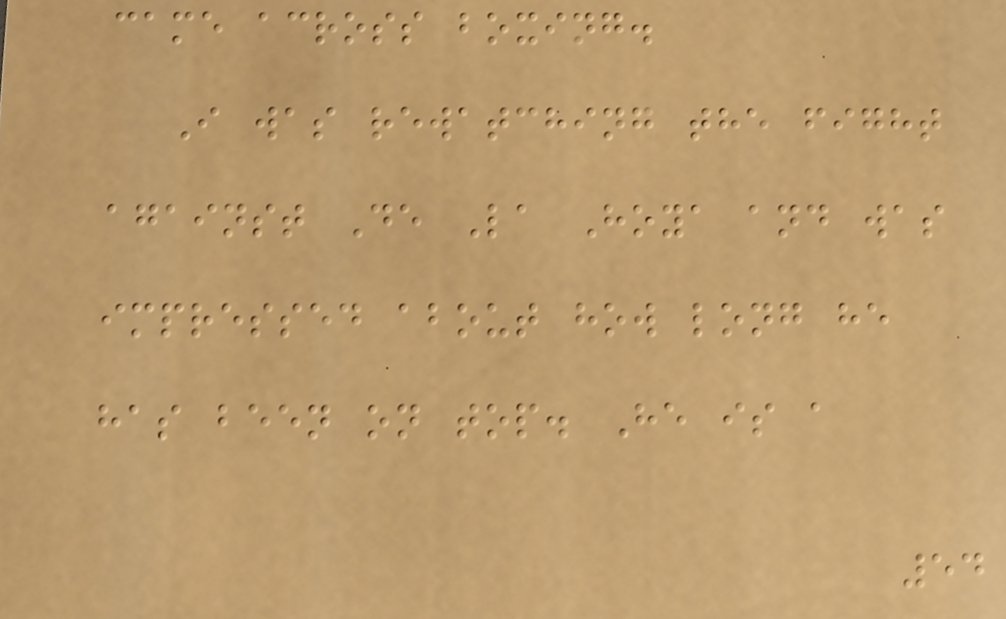came across boxing.
I was rewatching the fight
against De La Hoya and was
impressed about how long he
has been on top. He is a
54
